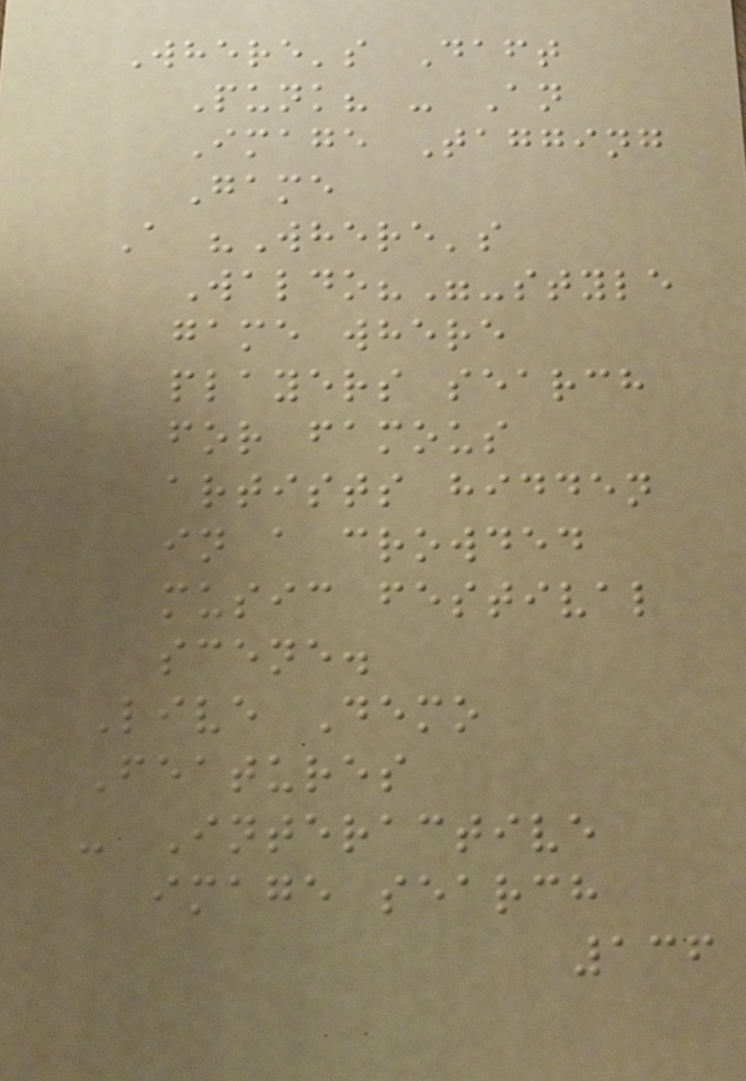Where's Daft
Punk? - An
Image Tagging
Game
A "Where's
Waldo?"-style
game where
players search
for famous
artists hidden
in a crowded
music festival
scene.
Live Demo
Features
- Interactive
image search
136
